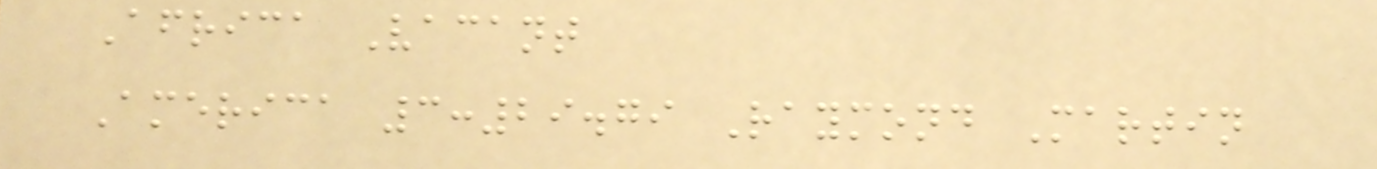Africa Vacant
America 3:29.79 Raymond Martin
